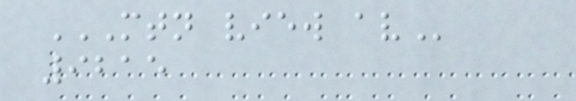MTN VIEW AV
9215
